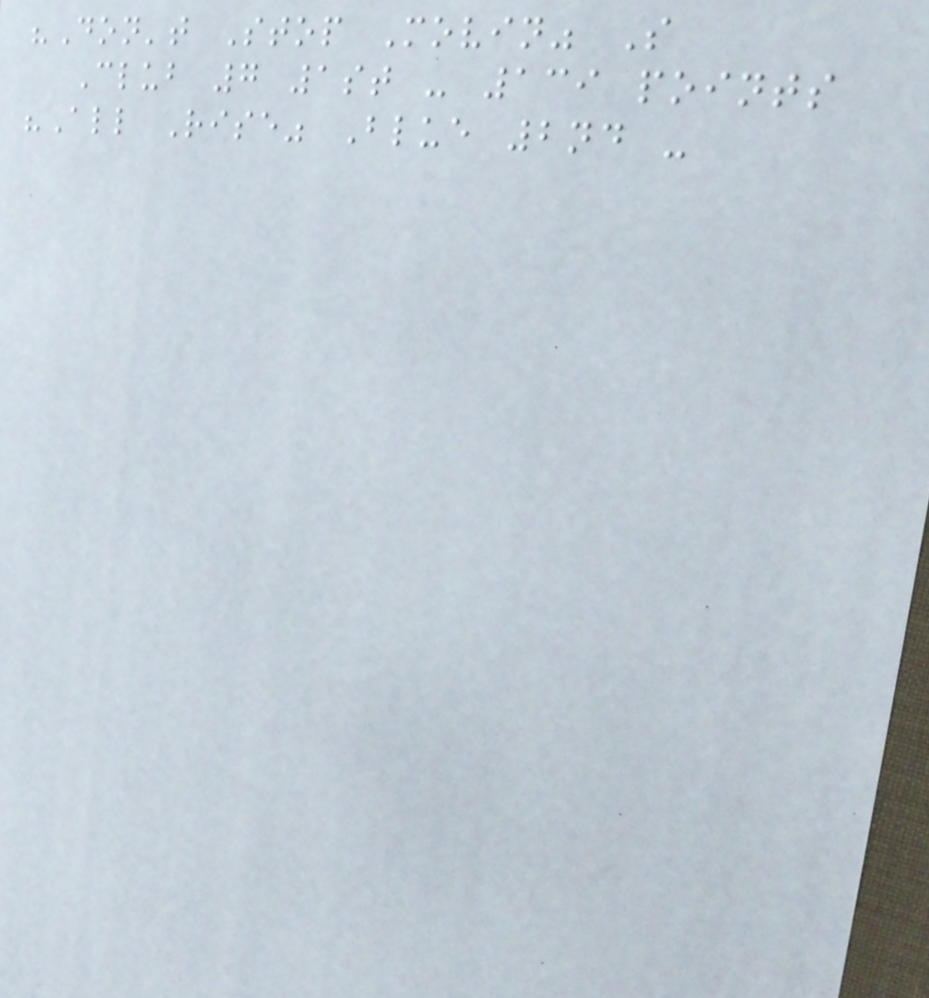"Don't Stop Movin" S
Club 7 1st - 139 points
"All Rise" Blue 2nd -
